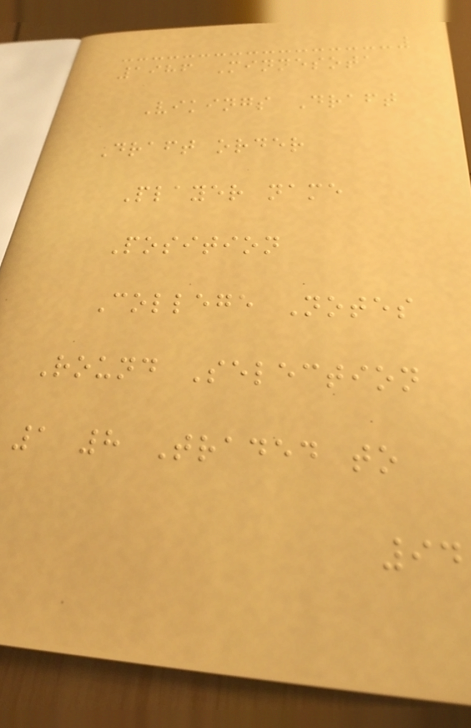1986 Minnesota
Vikings Draft
Draft order
Player name
Position
College Notes
Round Selection
1 8 Traded to
94
